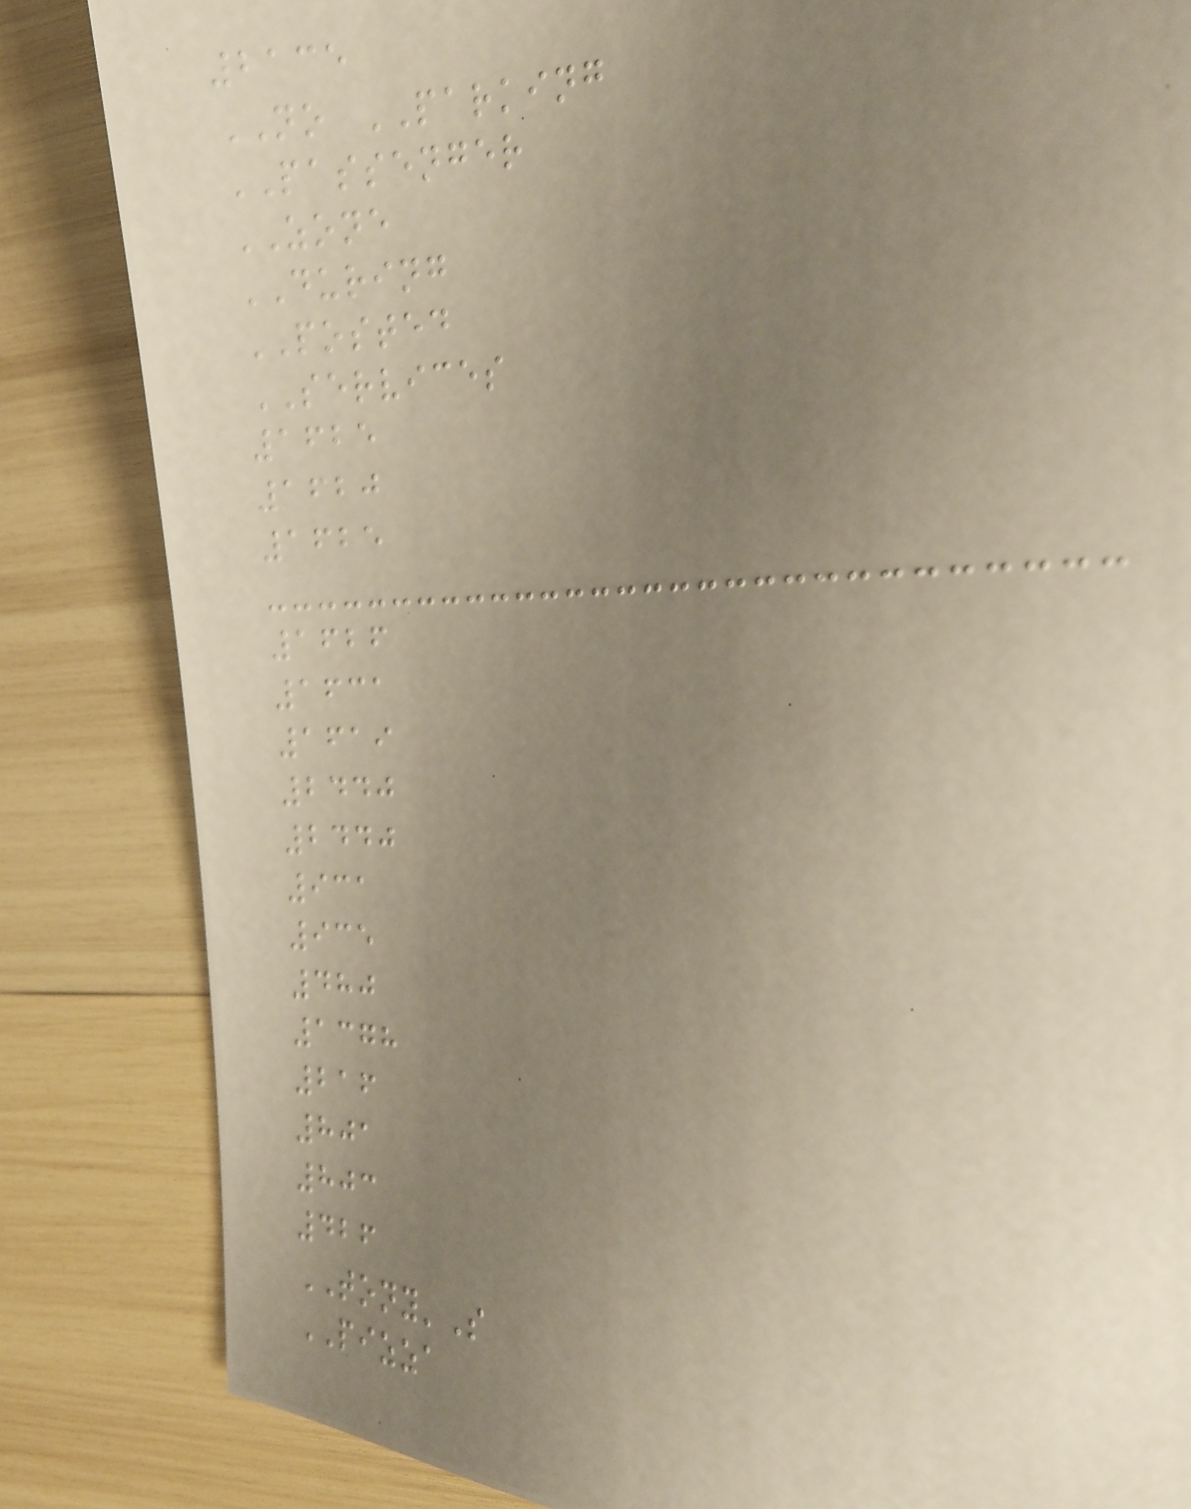2135
NO PARKING
PASSENGER
ZONE
DURING
POSTED
SERVICES
1625
1620
1625
1626
1631
1619
2440
2440
931
935
480
1378
216
801
803
426
TONY'S
PIZZA
